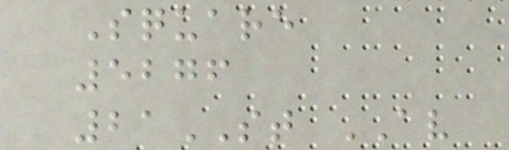Square
5276
21ST AV
